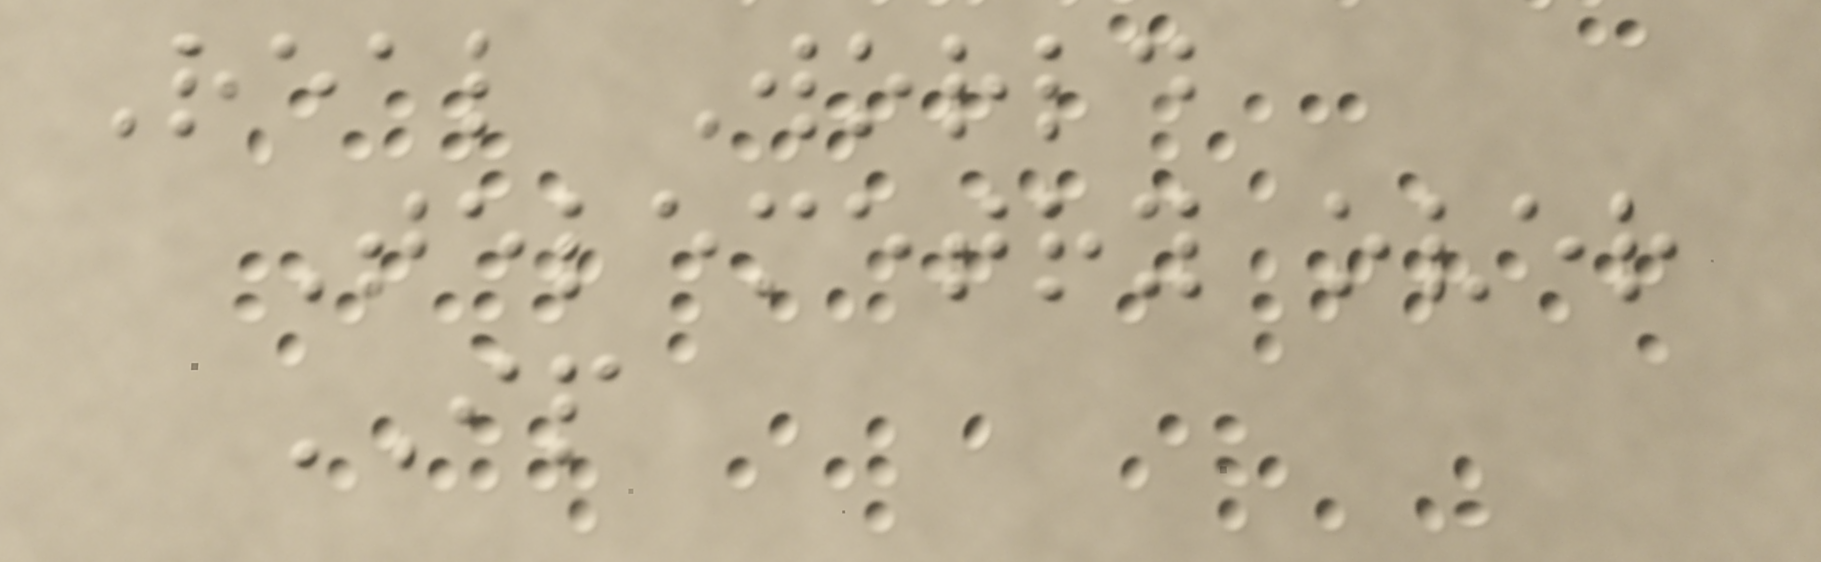Real World
Telemetry over
IP
